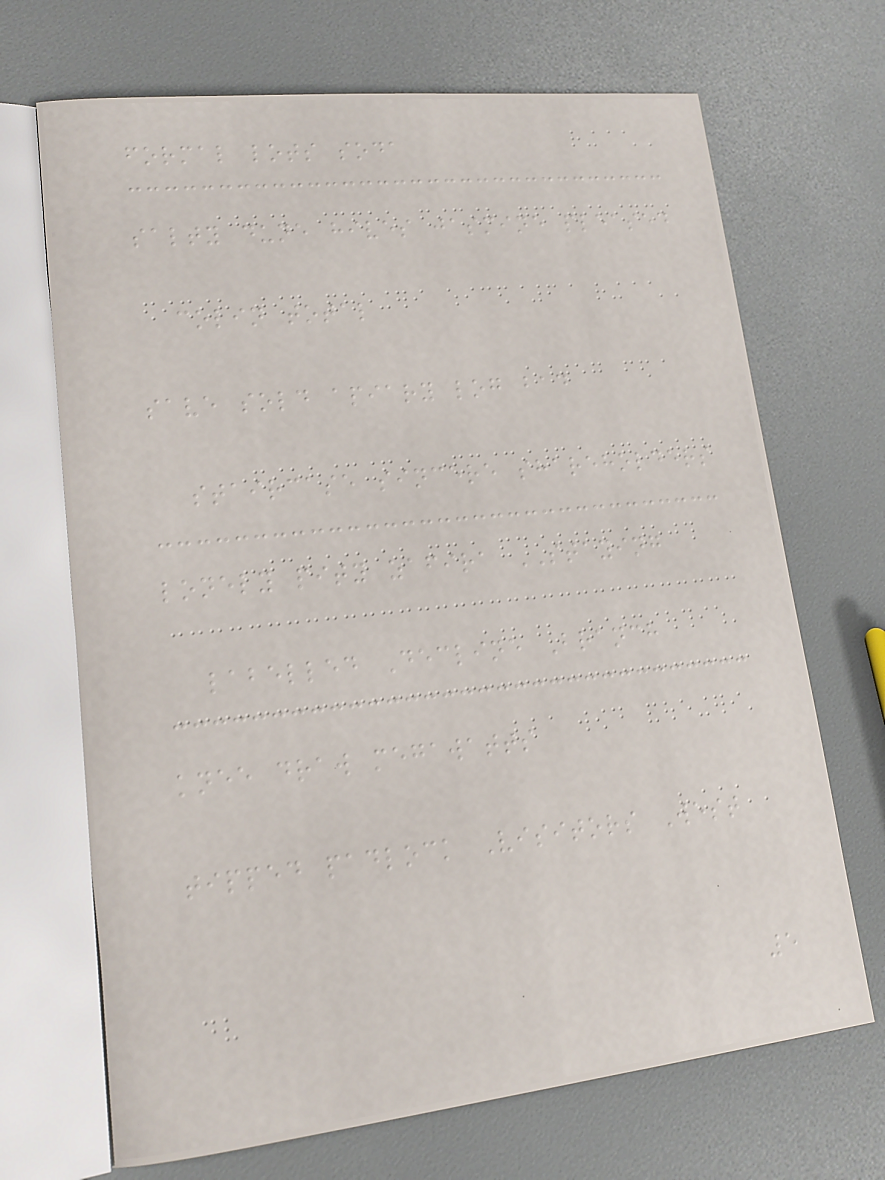formal lots soda
salty dune hives jasmine pleased
colin total
save sold apiary log bad
staircase sincere shareholders
lonely pity zafira STAYING
labelled Decline Branch
knee draw megawatts
tipped padlock Visitors West
5
